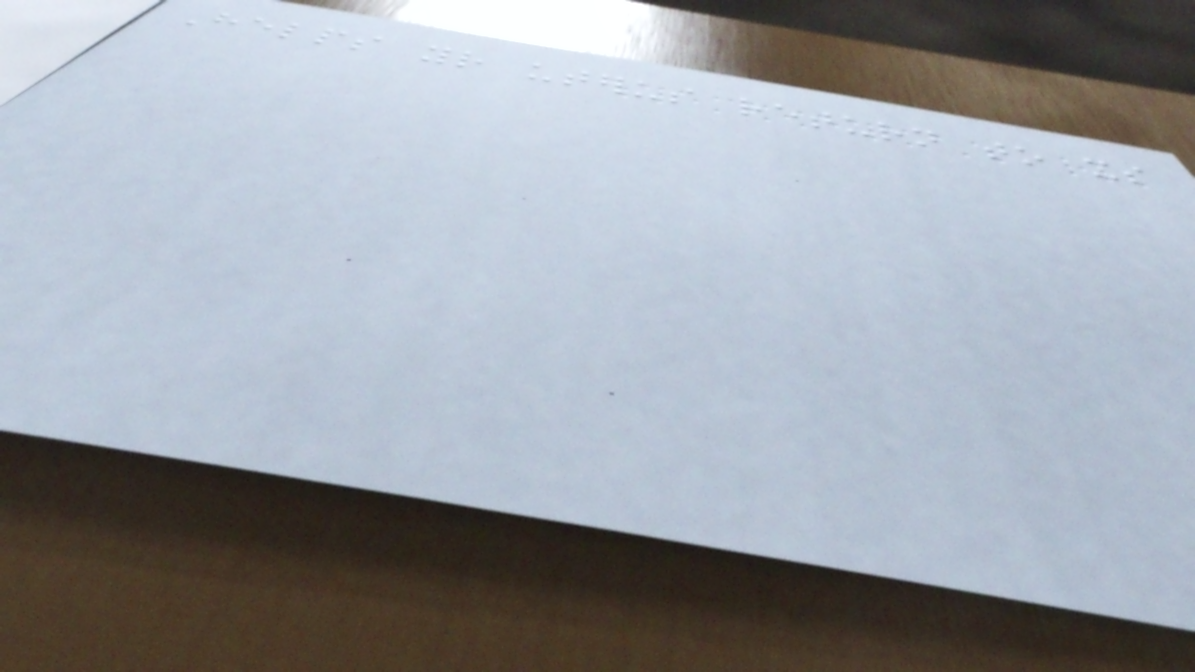Helps your uterus return to its
